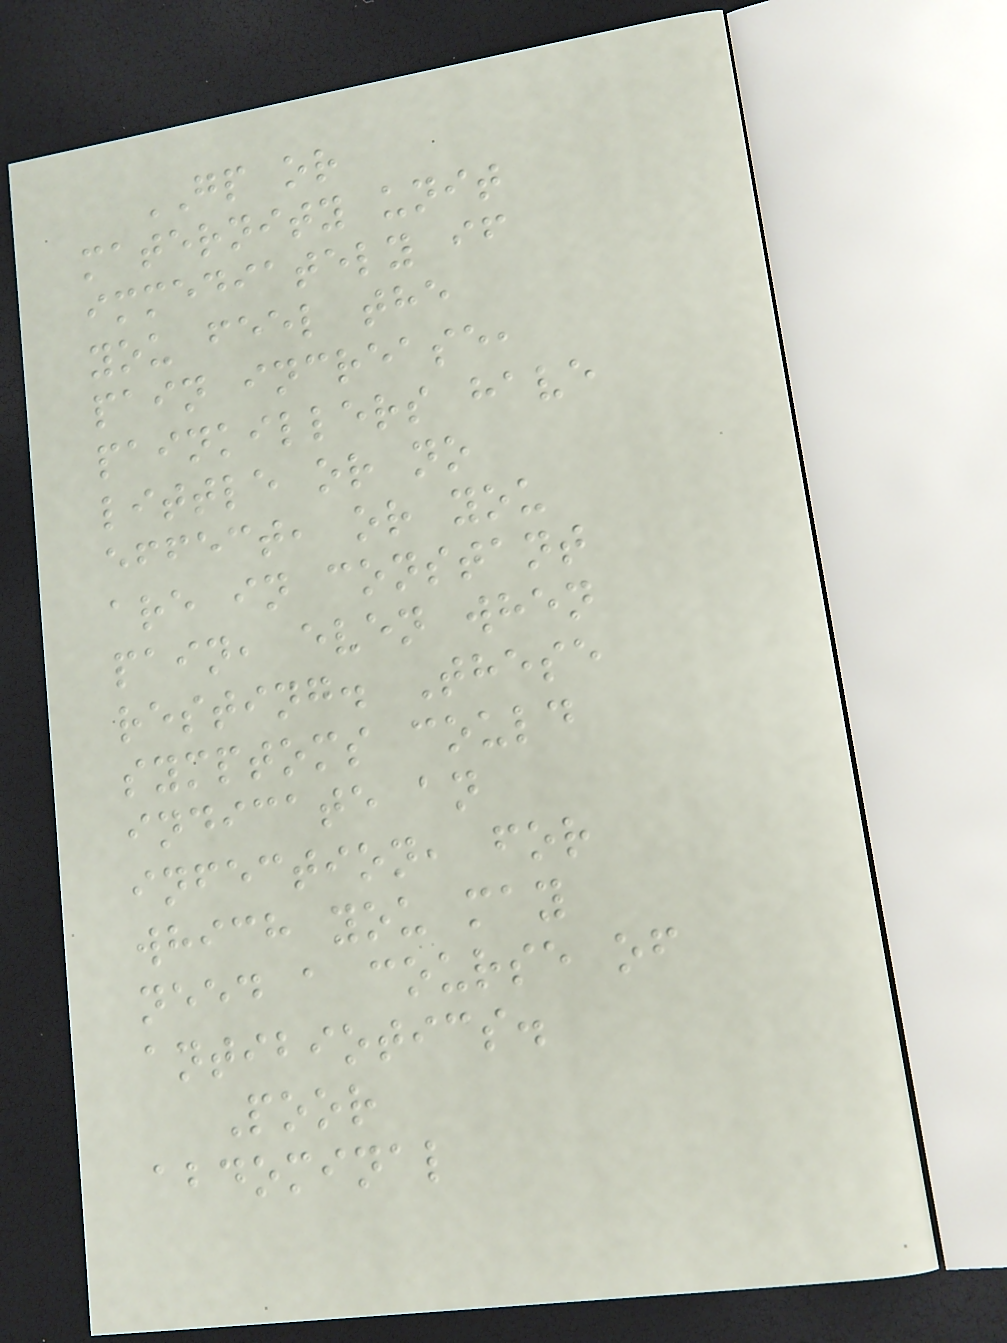GP or
maternity unit
immediately if
you feel the
pain increase,
painkillers have
little or no
effect, or you
are in constant
pain, even when
resting. These
symptoms could
indicate an
infection, for
which you may
need a course of
antibiotics.
Poor
abdominal
